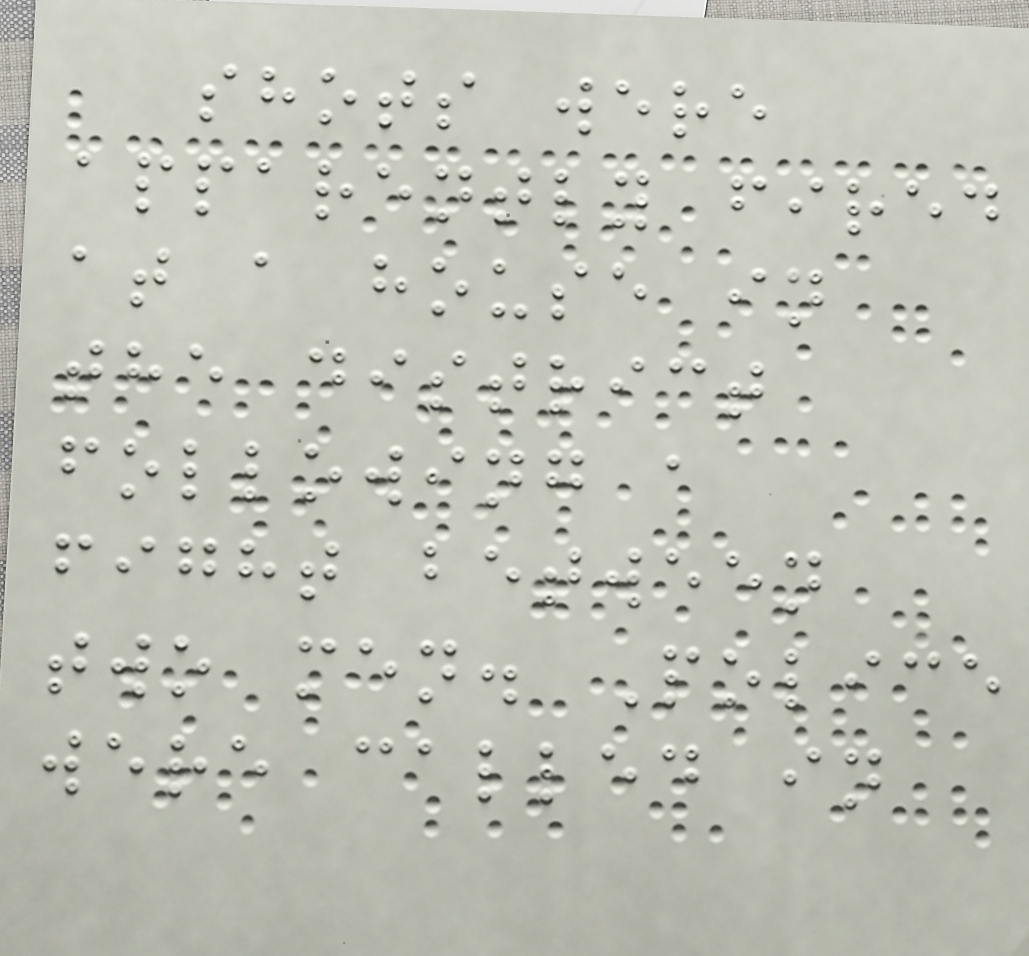shots were
apparently fired
at a house in
the district
following a
fight between
two men. Police
were called in
